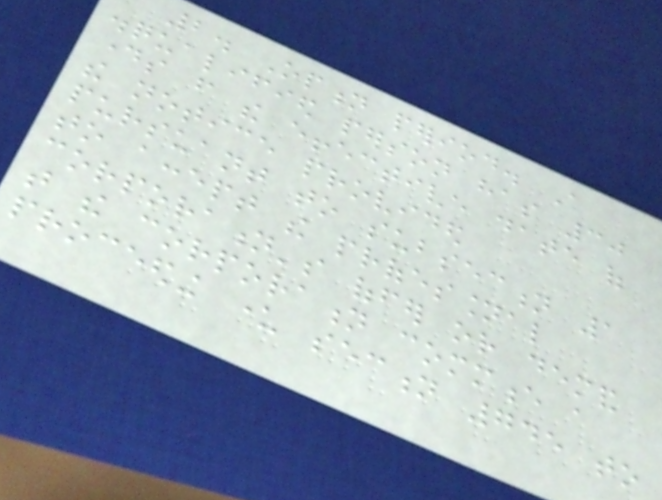2. Option period. A
disqualified person has 30
days from the effective date of
the notice provided
pursuant to subsection 1
to accept the professional
corporation's offer or demand
that the corporation commence a
proceeding under section 745 to
